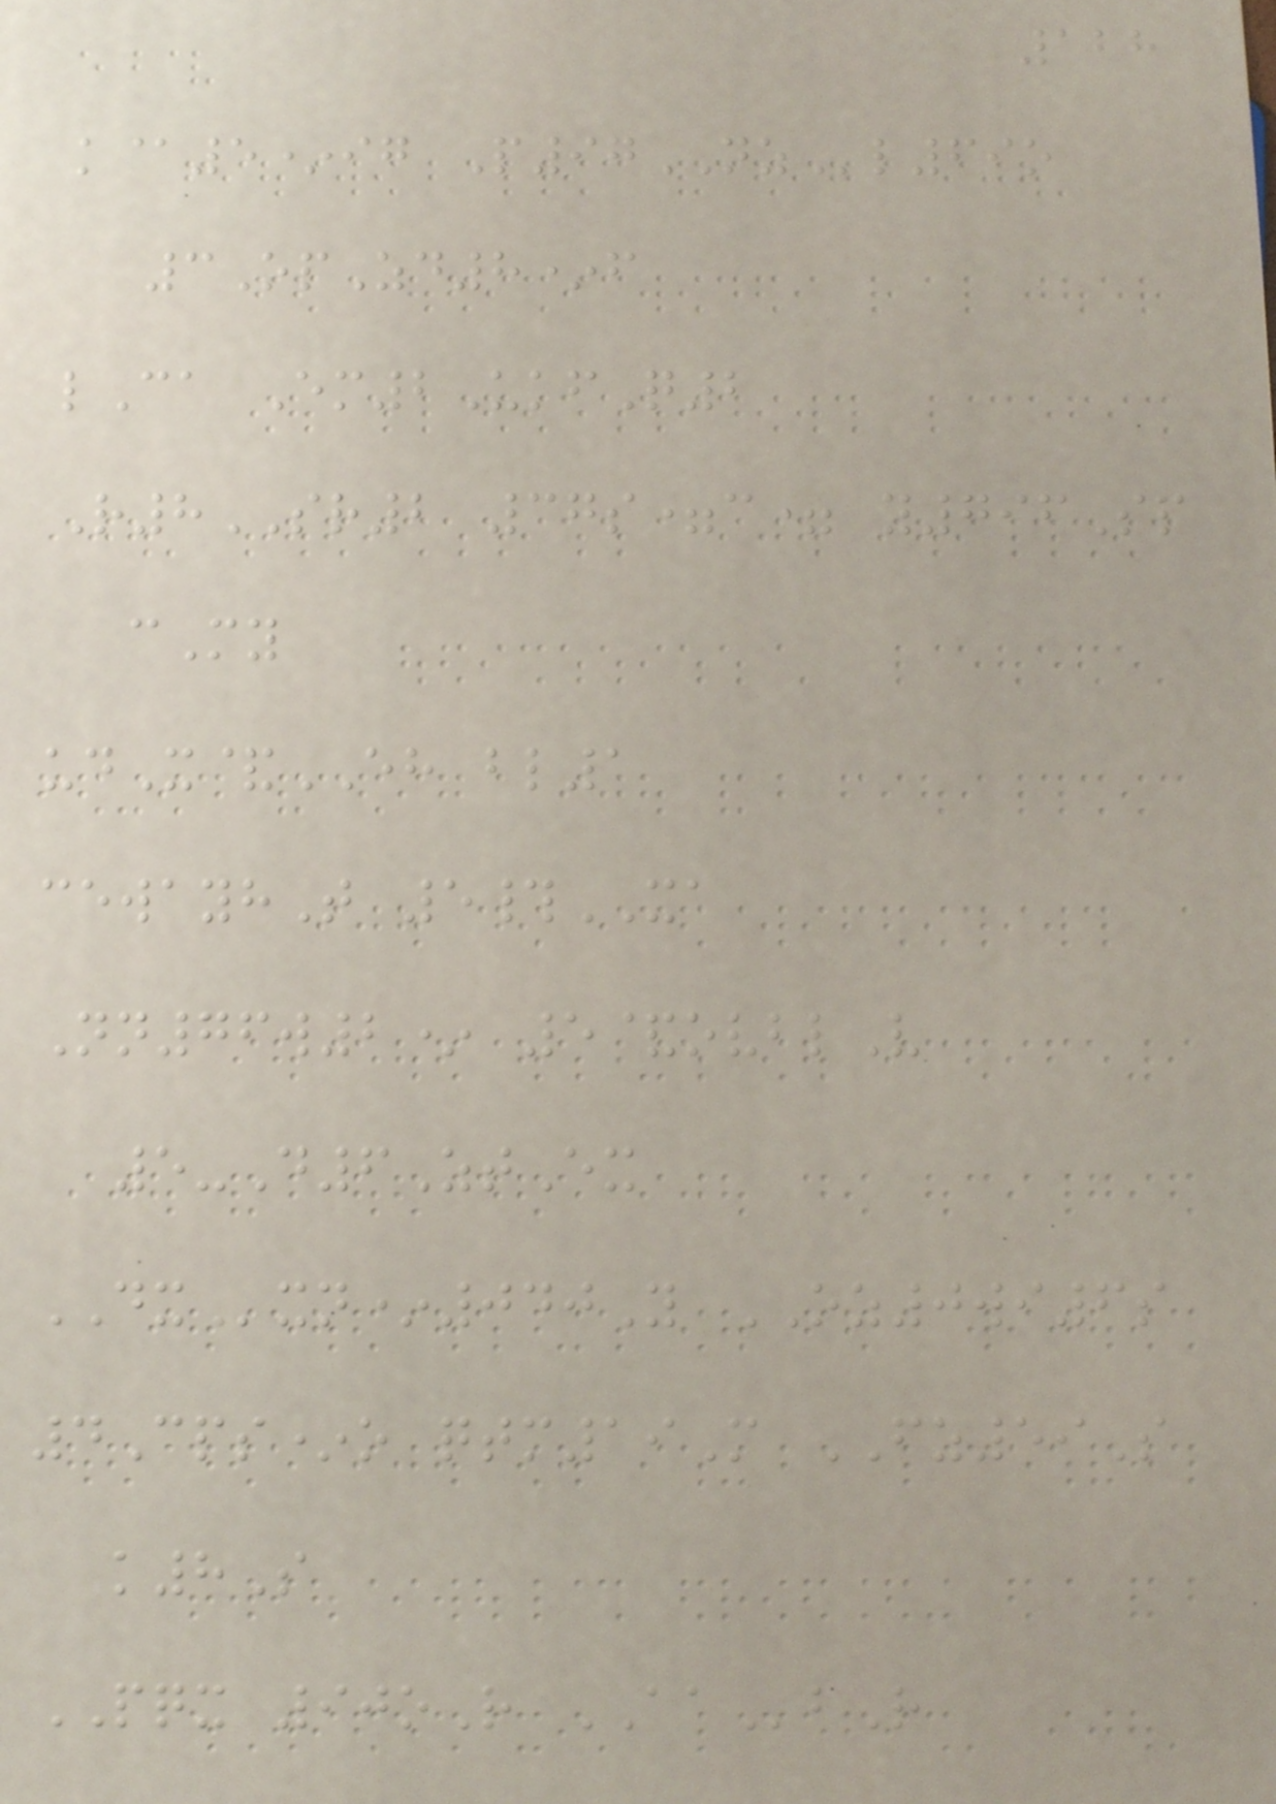128
k@5*ig P97NZl69o
3OpZd8*f
lCa Em2UkfQ2
R8SR2 37s=c= y796Sp
cMy
udX&EH bl1
cewayhT 5#XA
Nn76w2* 5&ovblV
5-D6ZtEx
DXxn*040Y OZ0wi6s
4Cps*o qtm19M FZ59S
k8S
PQX 90oR AAbR
